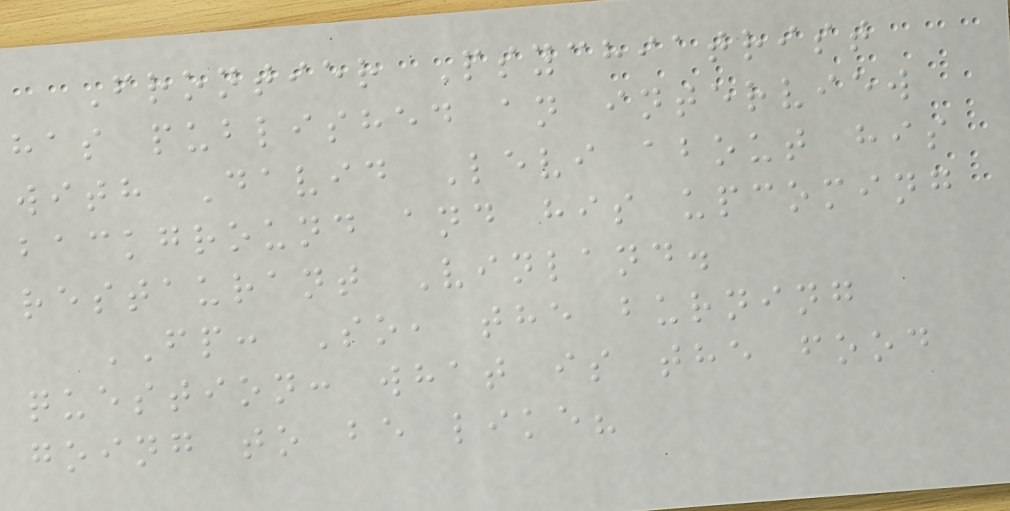Frontier Psychiatrist
has published an interview
with David Levi about his
background and his upcoming
restaurant Vinland.
FP: So, the burning
question: what is the food
going to be like?
